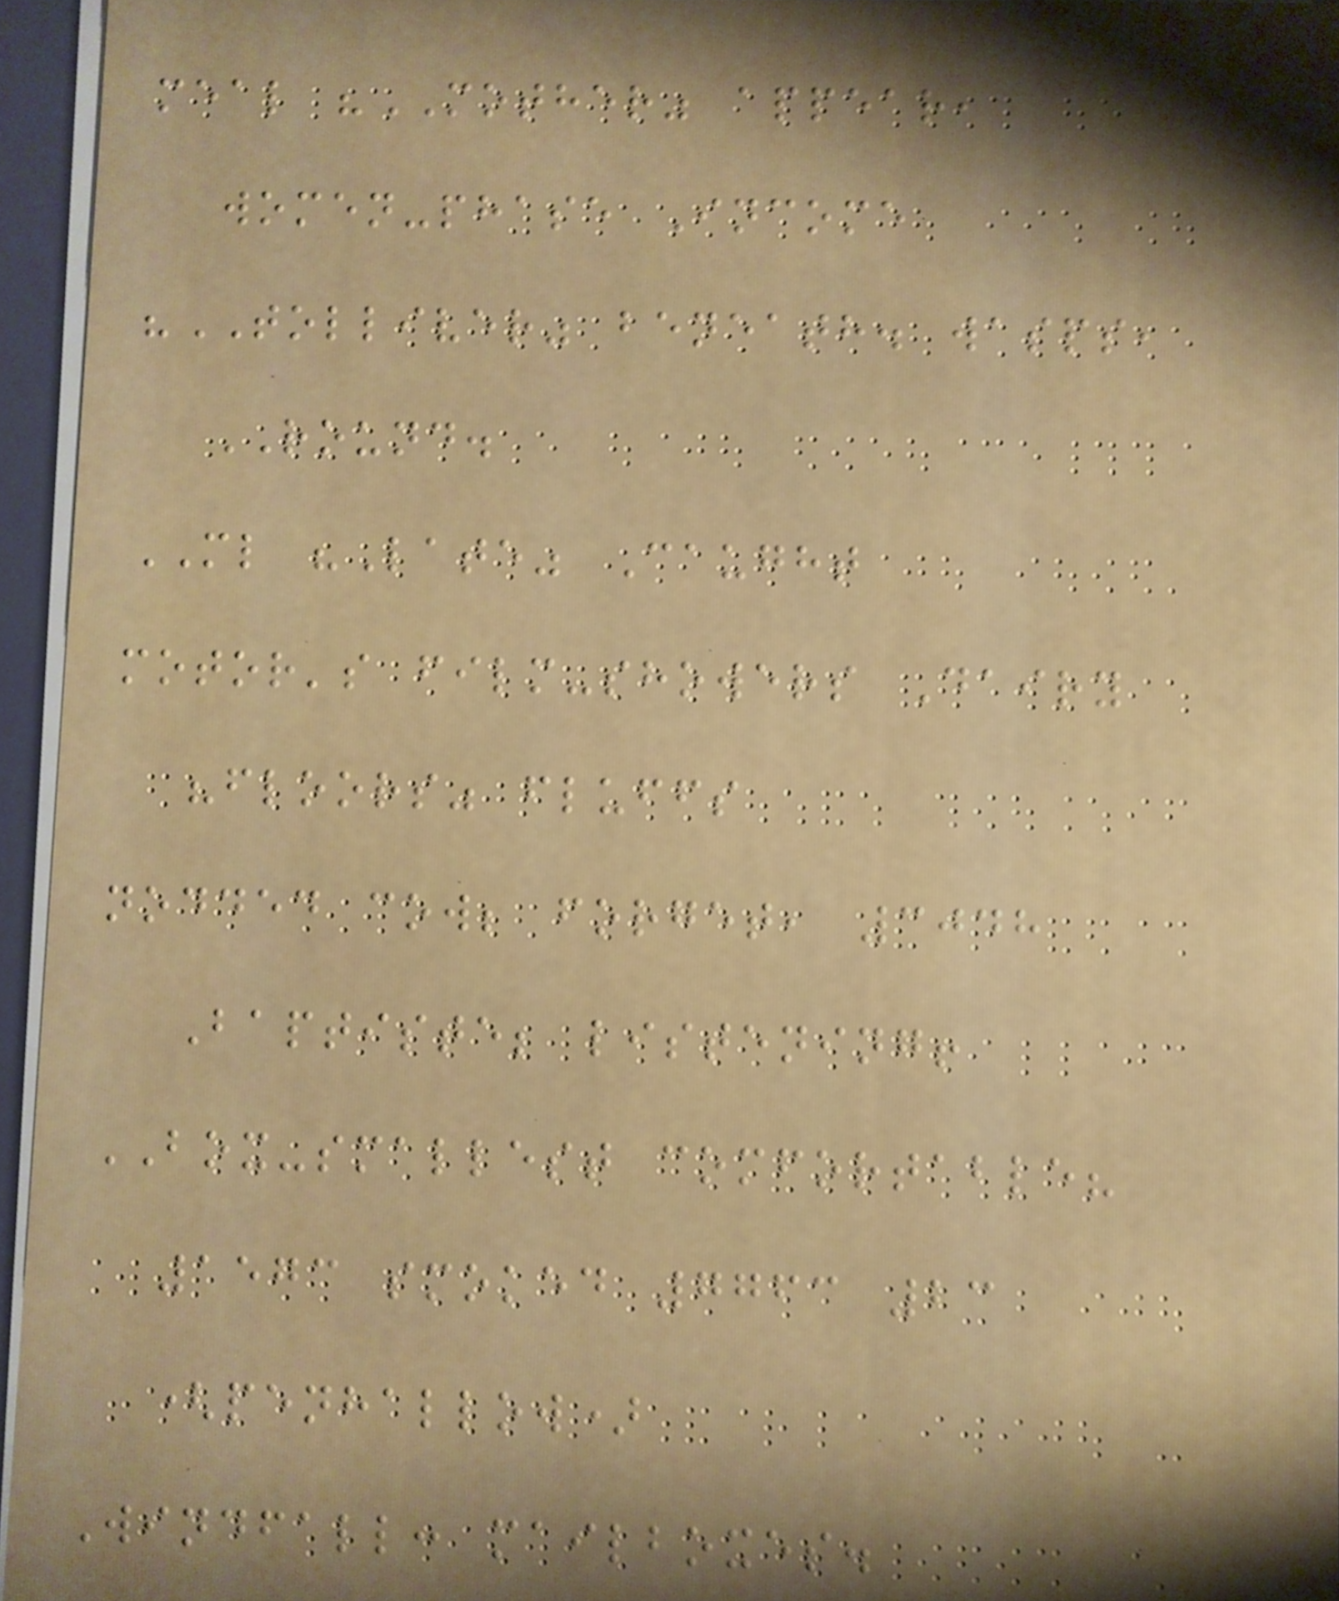meal "MOTHER" appear,
women-phase Income
"TOLLIVER" beneath. wasps,
ROUND.
ML "Late" Caught
motor's film-showers Dairy
"floors" fluffs
nodded cow; forget, 3048
Baptiste; listening!
BOX-smallest comfortable?
1573 smoked 7763 23
(penhallow)
Windfall: mailboxes.
